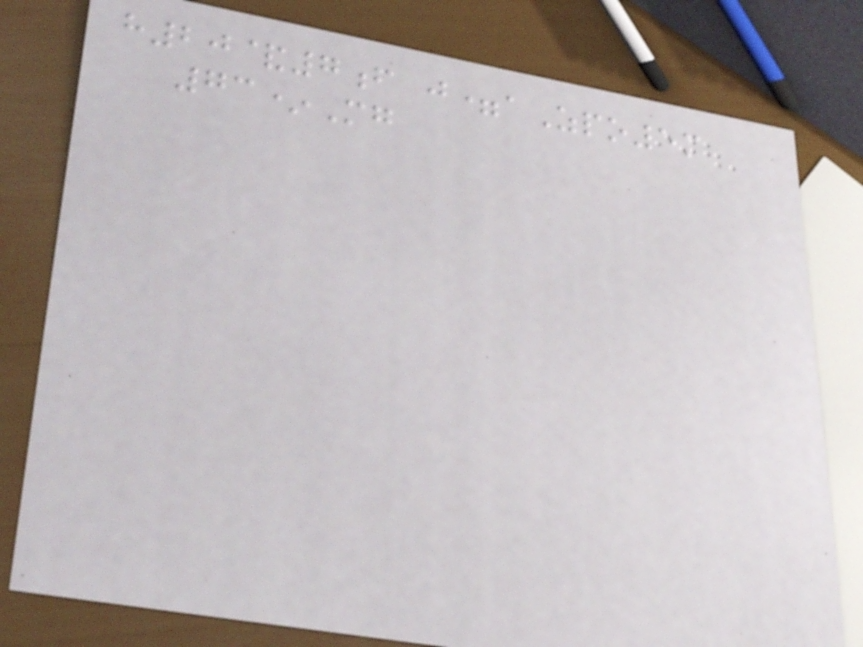h20&7f j=aZpo5m
73*Mg
